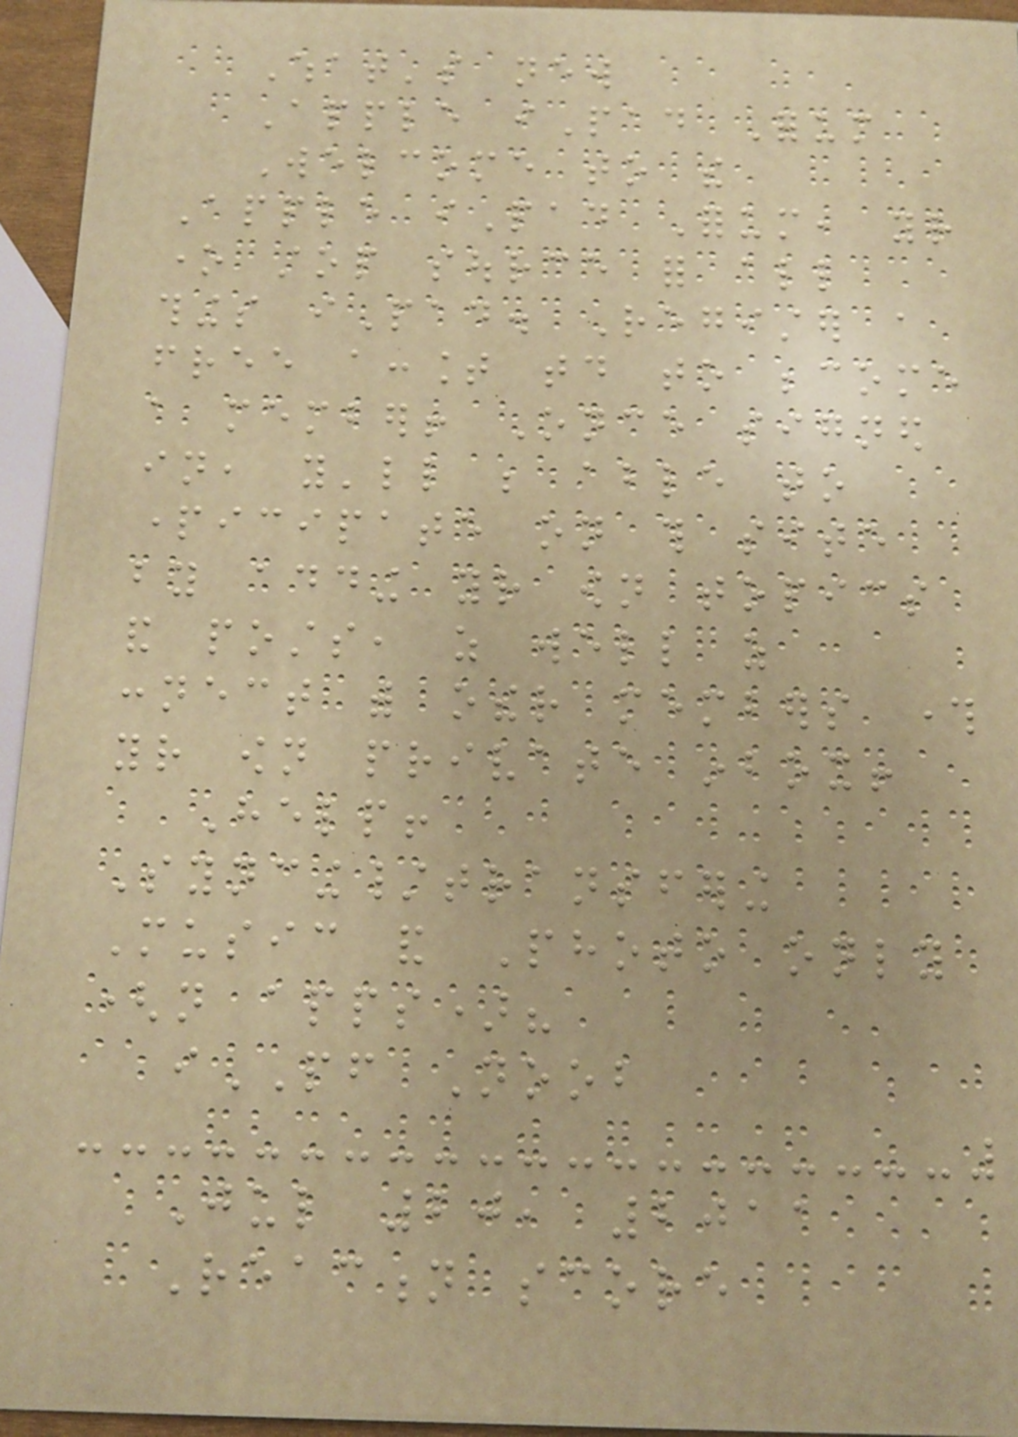What's new
Apple iPad Forum
Welcome to the
Apple iPad Forum, your
one stop source for all
things iPad. Register a
free account today to become
a member! Once signed
in, you'll be able to
participate on this site
by adding your own topics
and posts, as well as
connect with other members through
your own private inbox!
Help!
Syncing/transfering
Music and Photo only
(not apps)?
iPF Noob
Jul 20, 2011
Reaction score
